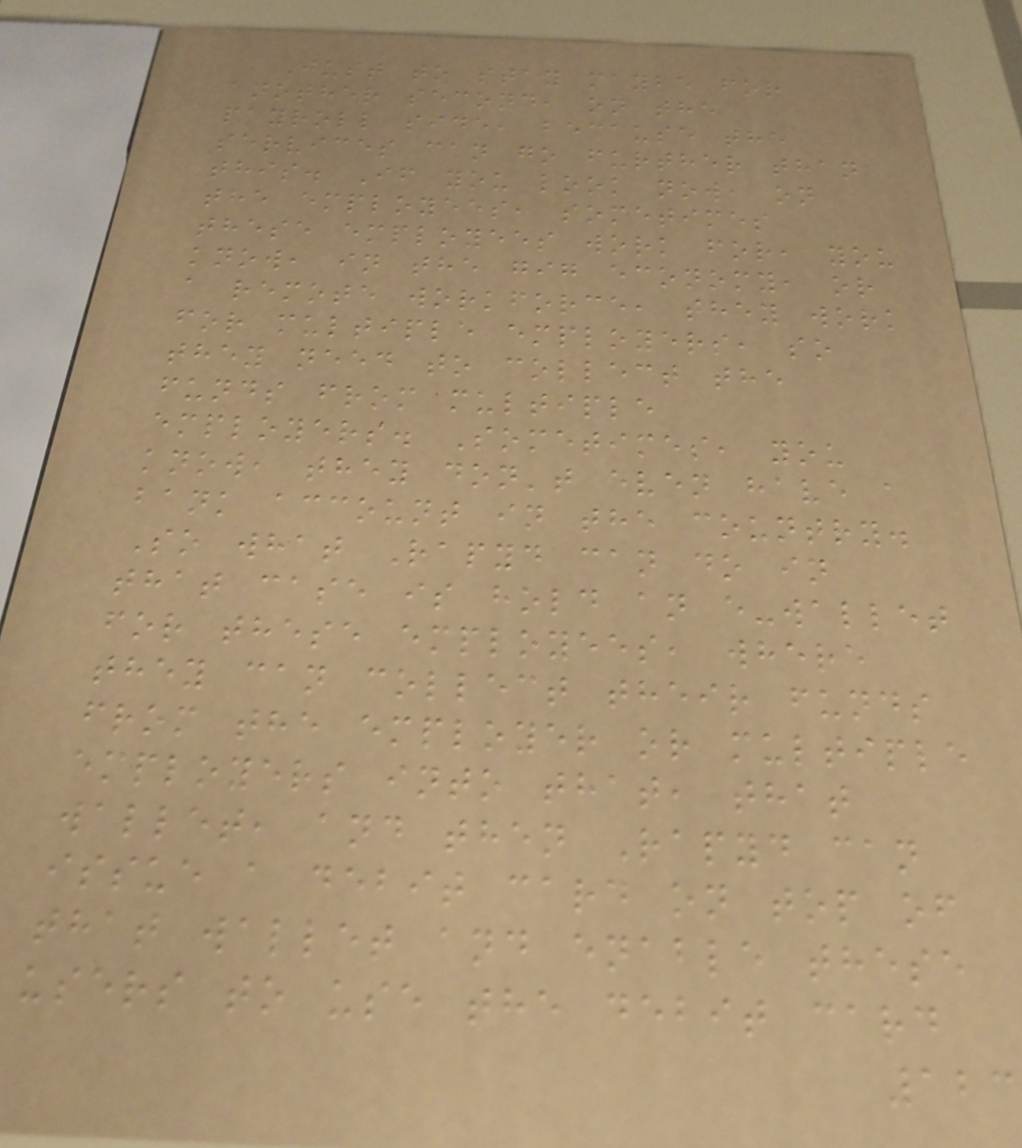Just to stay maybe for
another second, on the
payroll side, because the
services can go further than
this. If you look now, on
the employees, sometimes
these employees work for, you
know, in the gig economy, or
a remote workforce, they work
for multiple employers, so
they need to collect the
funds from multiple
employers. Sometimes, you
know, they don't even have a
bank account in the country.
So what Rapyd can do in
that case is hold an e-wallet
for these employees, where
they can collect their funds
from the employer or multiple
employers into that, that
wallet, and then Rapyd can
issue a debit card on top of
that wallet and enable these
users to use the debit card
123
